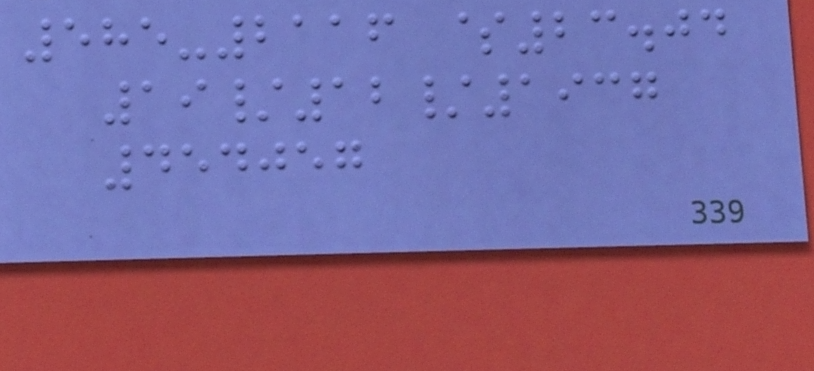585-2116 $23.04
19/12/1937
454057
